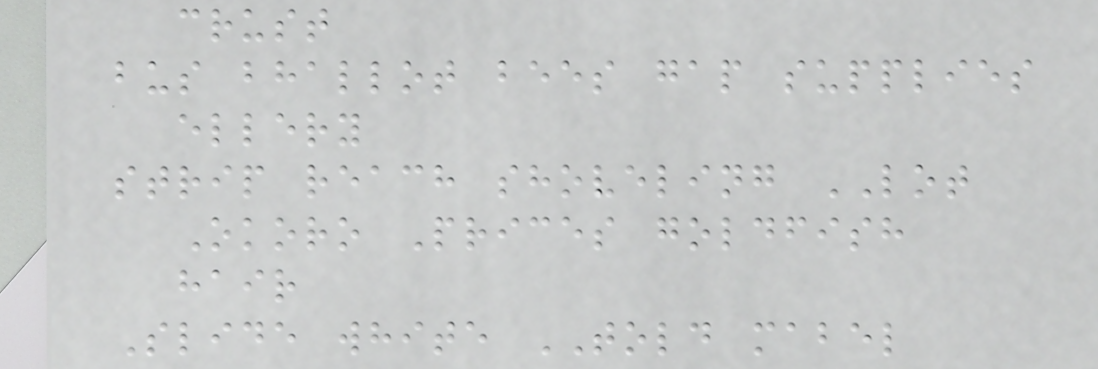crust
bus bhallot bees gap supplies
ellery
strip reach shoveling LOT
Okoro Prices goldfish
hair
Slide white TOLD mabel
